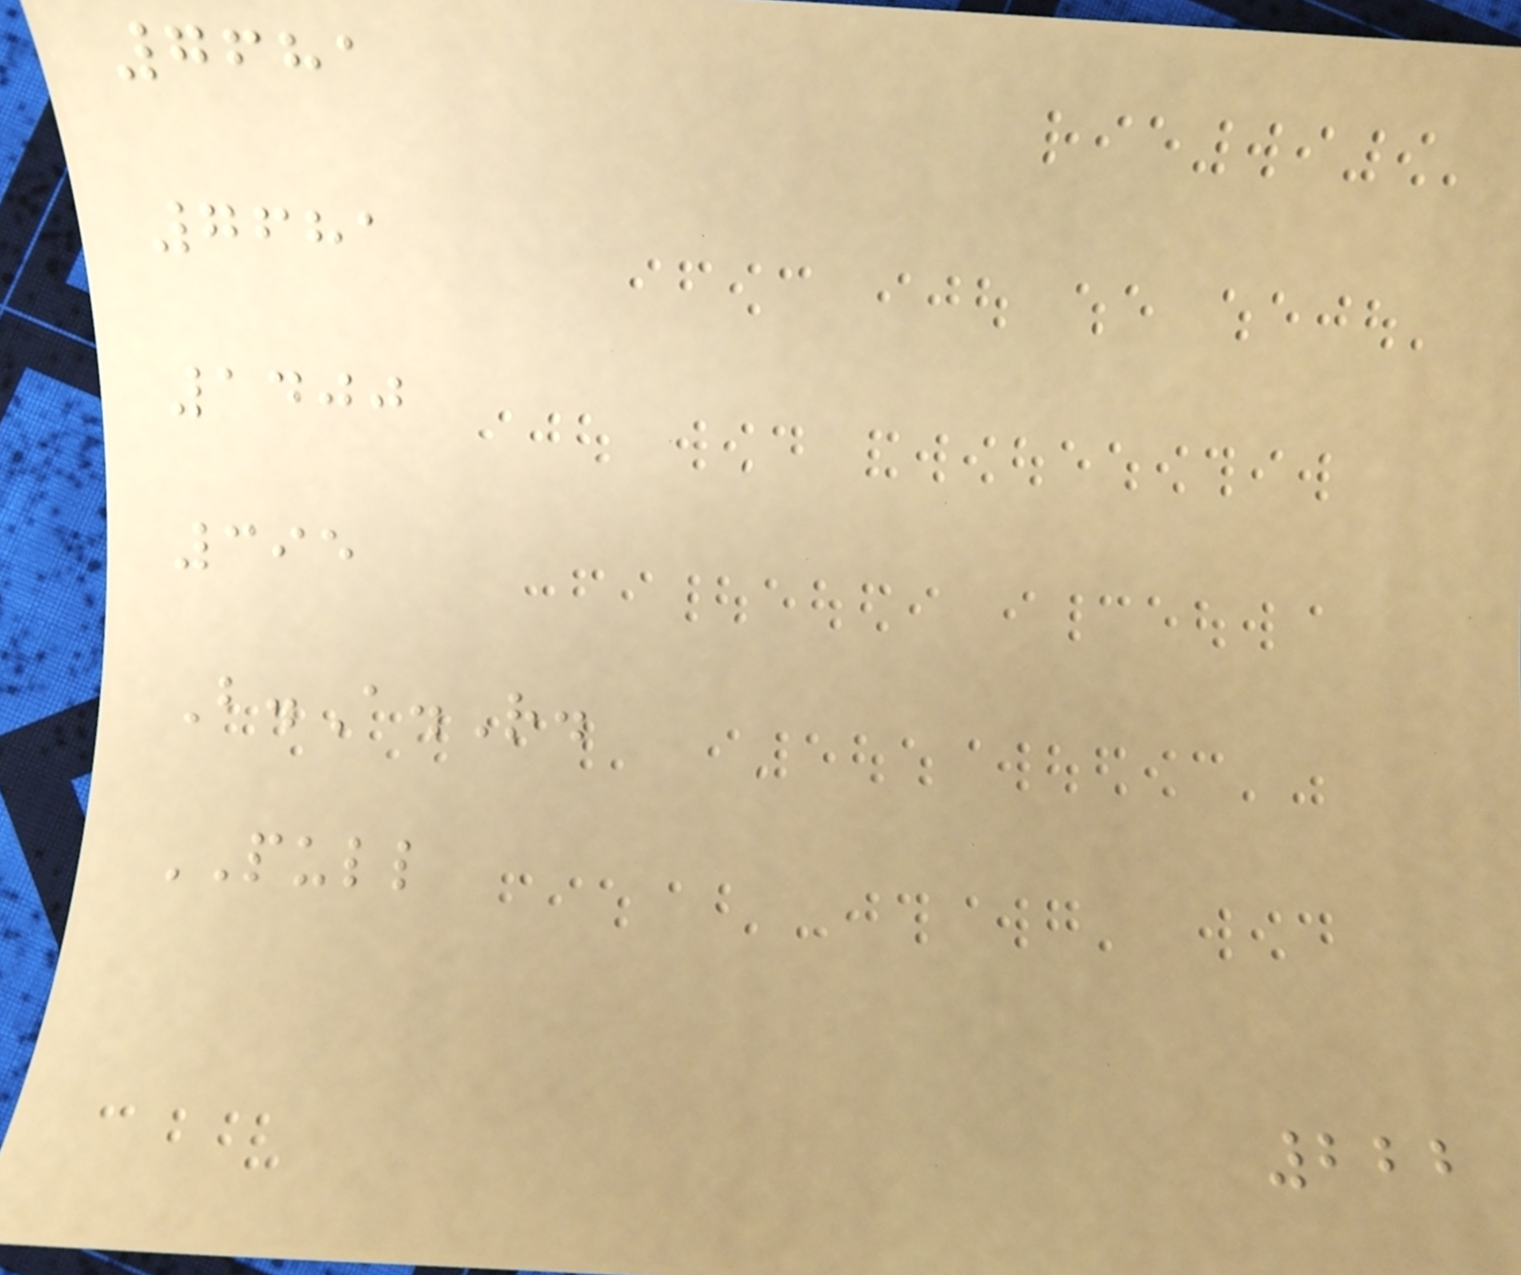7681
7681
1400
395
B.A.R.
PULL
222
